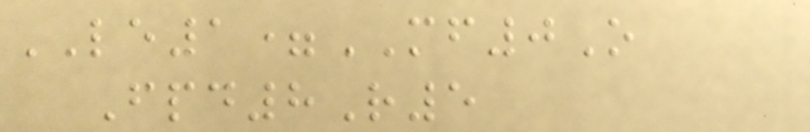LE1=MF0O
Fpd8R5
